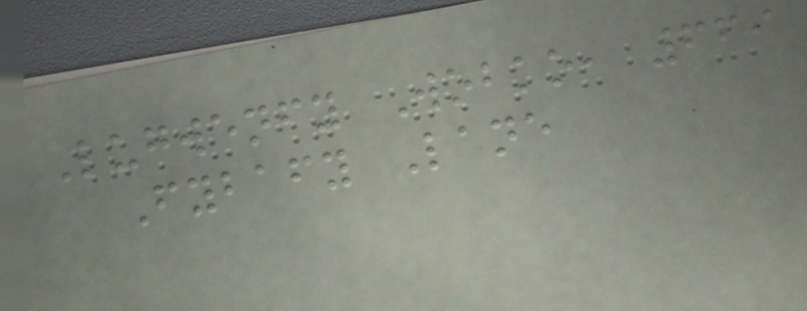Lugwenfy Wobko, 669
Fybafy Lane
